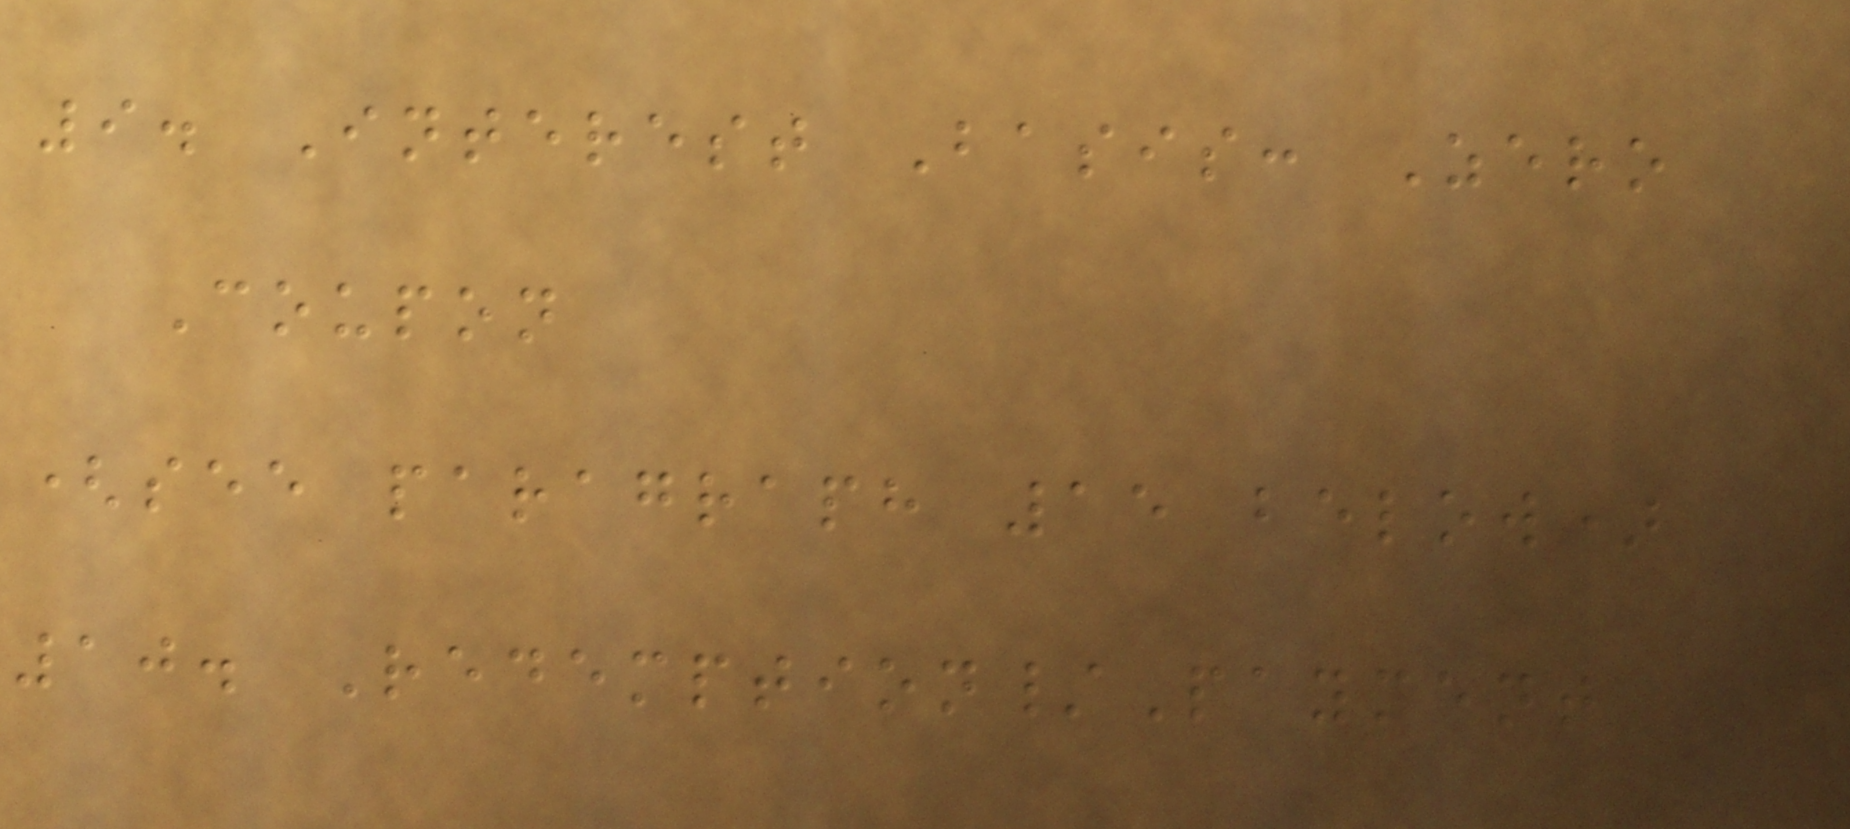9. Interest Basis: Zero
Coupon
(see paragraph 15 below)
10. Redemption/Payment
